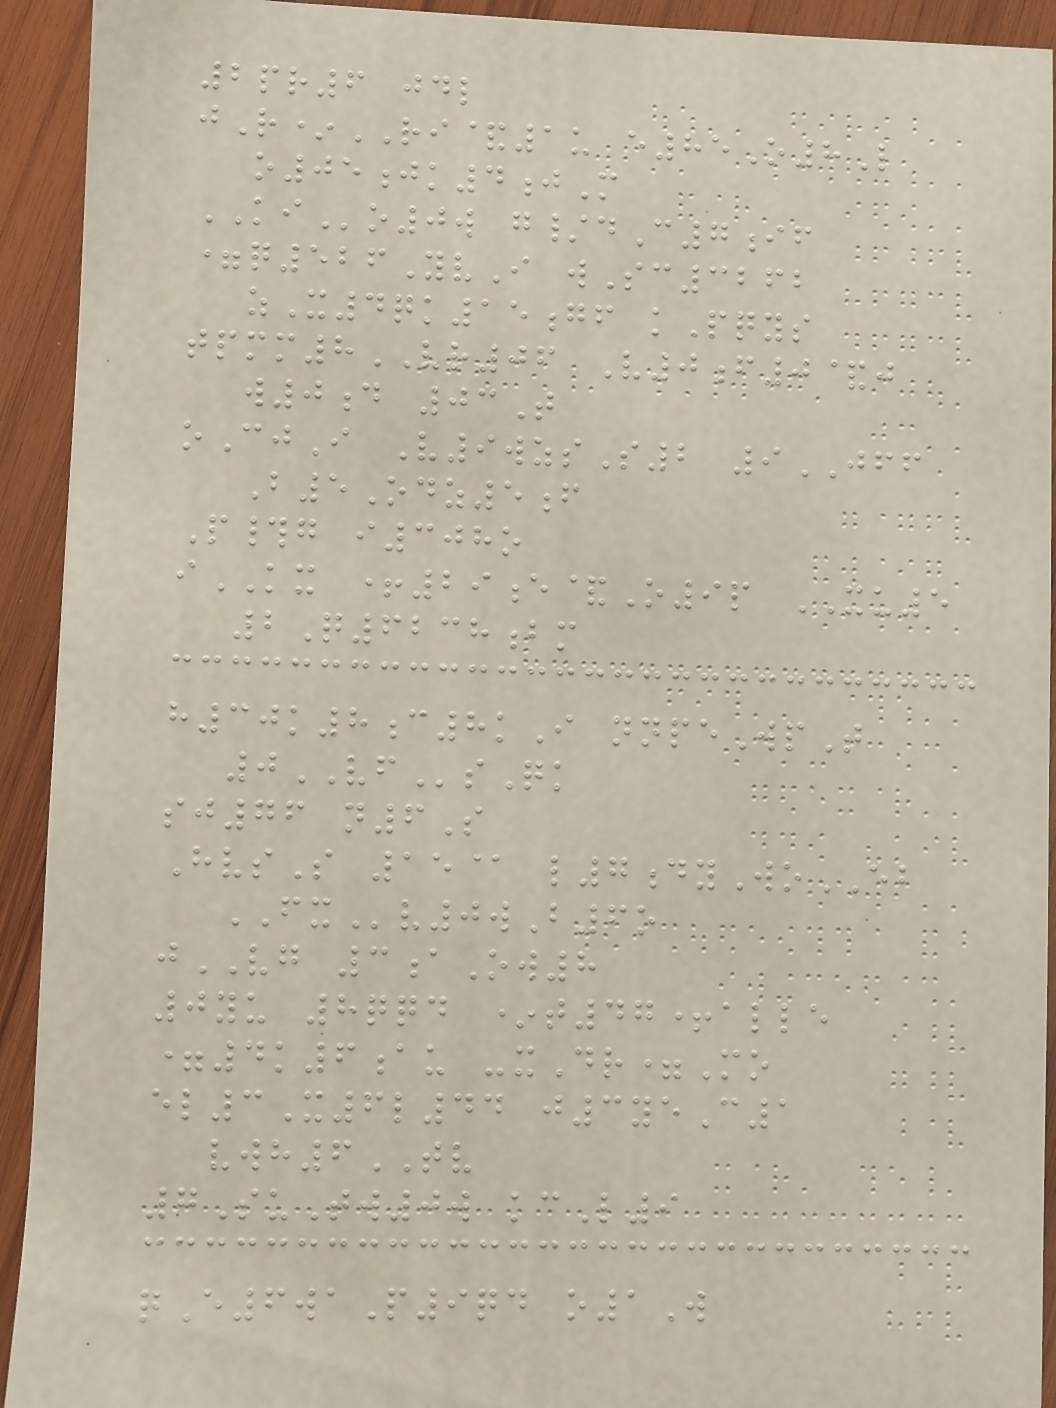2pr6 jdl
jR*RI&1u e85O8L
o05jk4jM
KIo0w g/dC7if
=q526YvI wSc3262
zX4qk15gf kPqys
tpmm8VR06 V0f0&j
w0d 03T
oCjI V9wzsS2 9JFF
B5Odz5f
P#g i308o
iKX +29e&O9p XU5
2Q6238bm
h30k8c8kI nnpeWpT
0VFsQk
sj76 n6S
HvsS 15@ l7dyWoEB
FXv0wB6o
jVG 3aOw8
0yu 8qqd *t47+alle
=4k6au -xDr=Mo
el3X6l44 j3yeC1
vwh6TV
7SuTw0w kcL9
qE6waP9qd o1W
